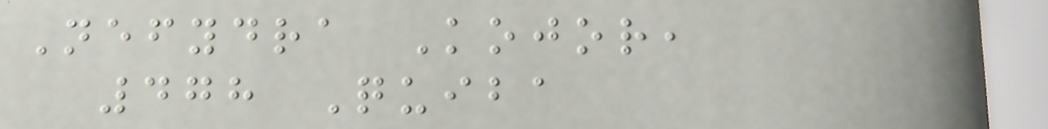Nefydra Kojor,
478 Quiba
